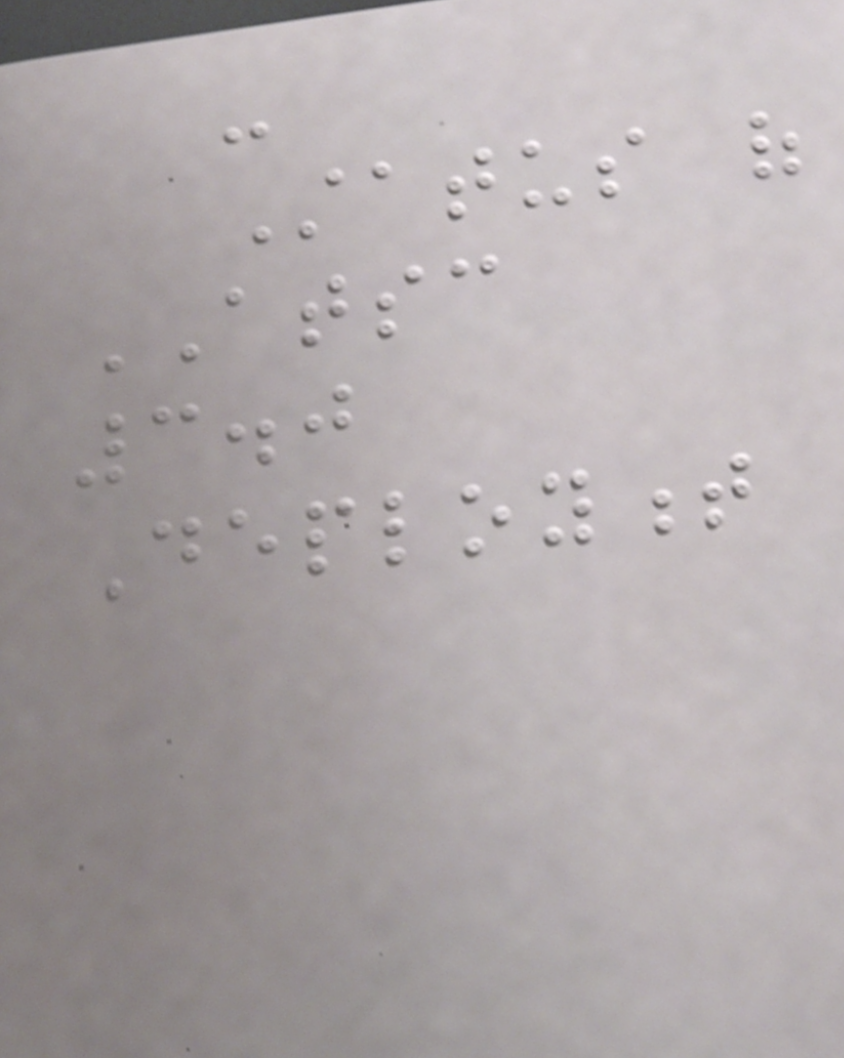-
Status of
ATSC
3.0
Deployment
